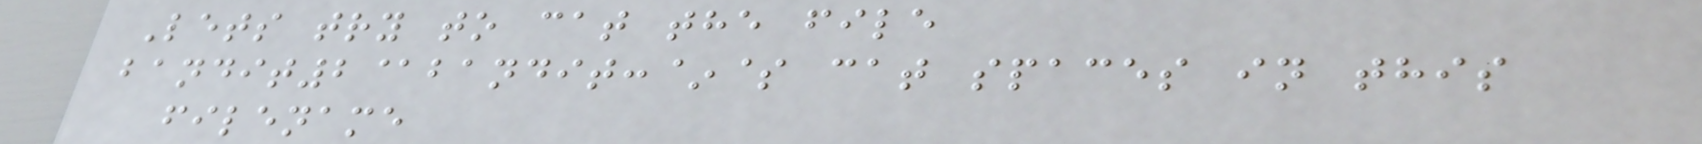Lets try to cat the file
bandit2@bandit:~$ cat spaces in this
filename
